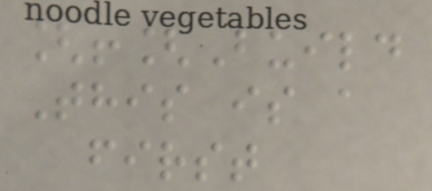[![Build
This is a
first
